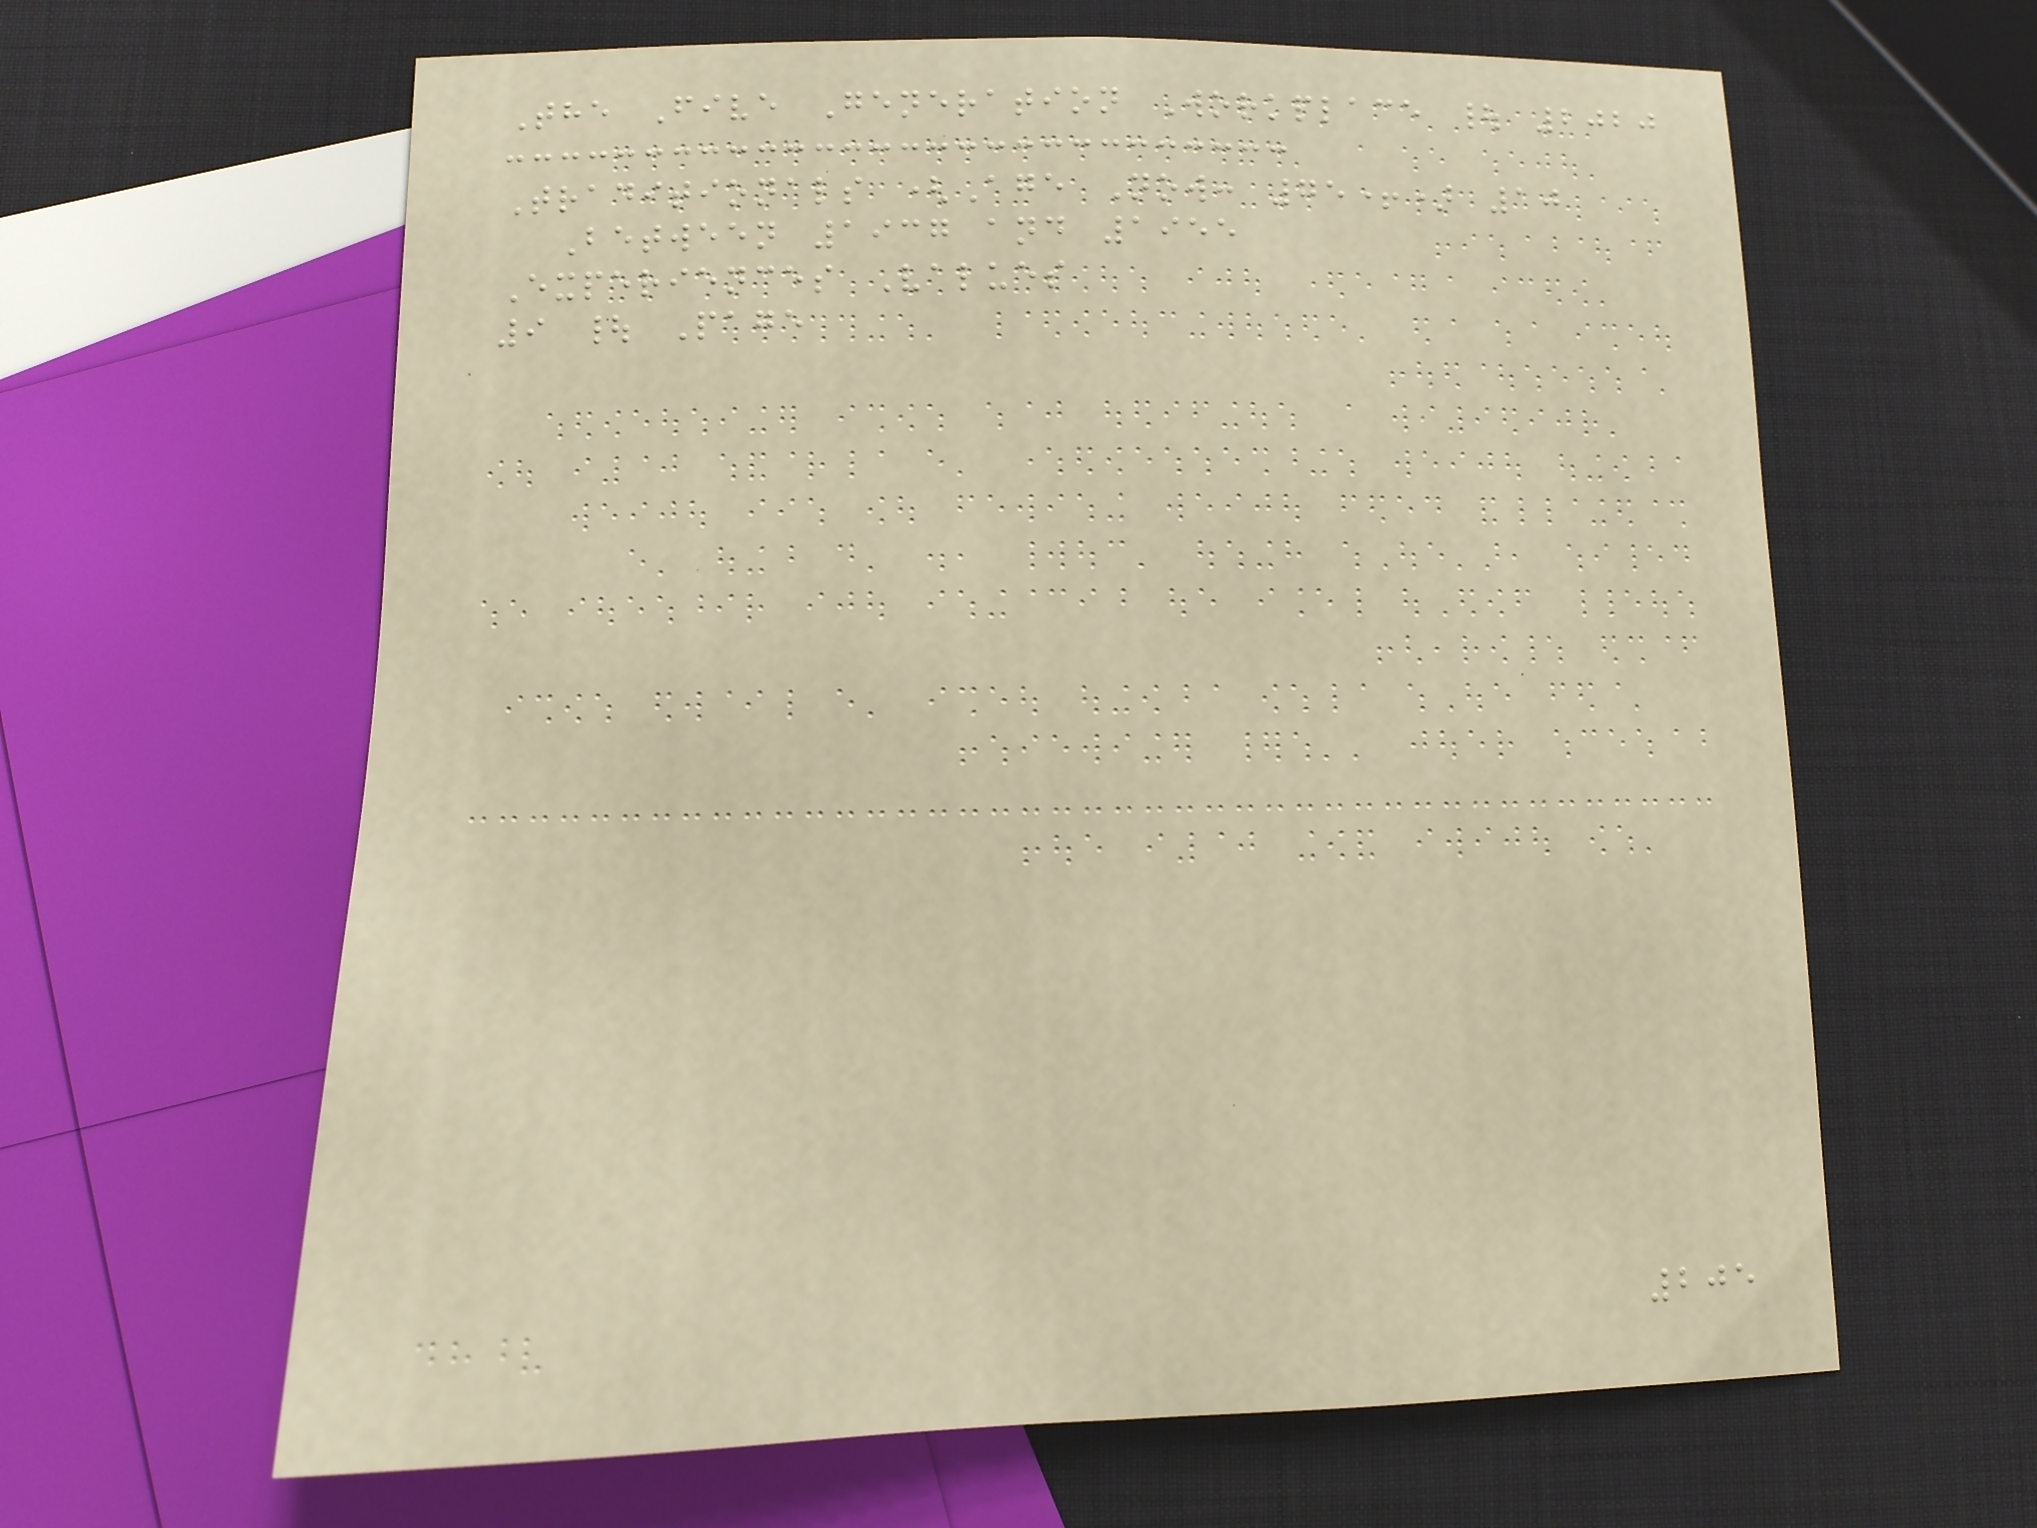The Five Generation Workplace | 2020
Traditionals (Age Now: 75+) 10
Between 1937 and 1955
Experiences Values
9 | Page
205
